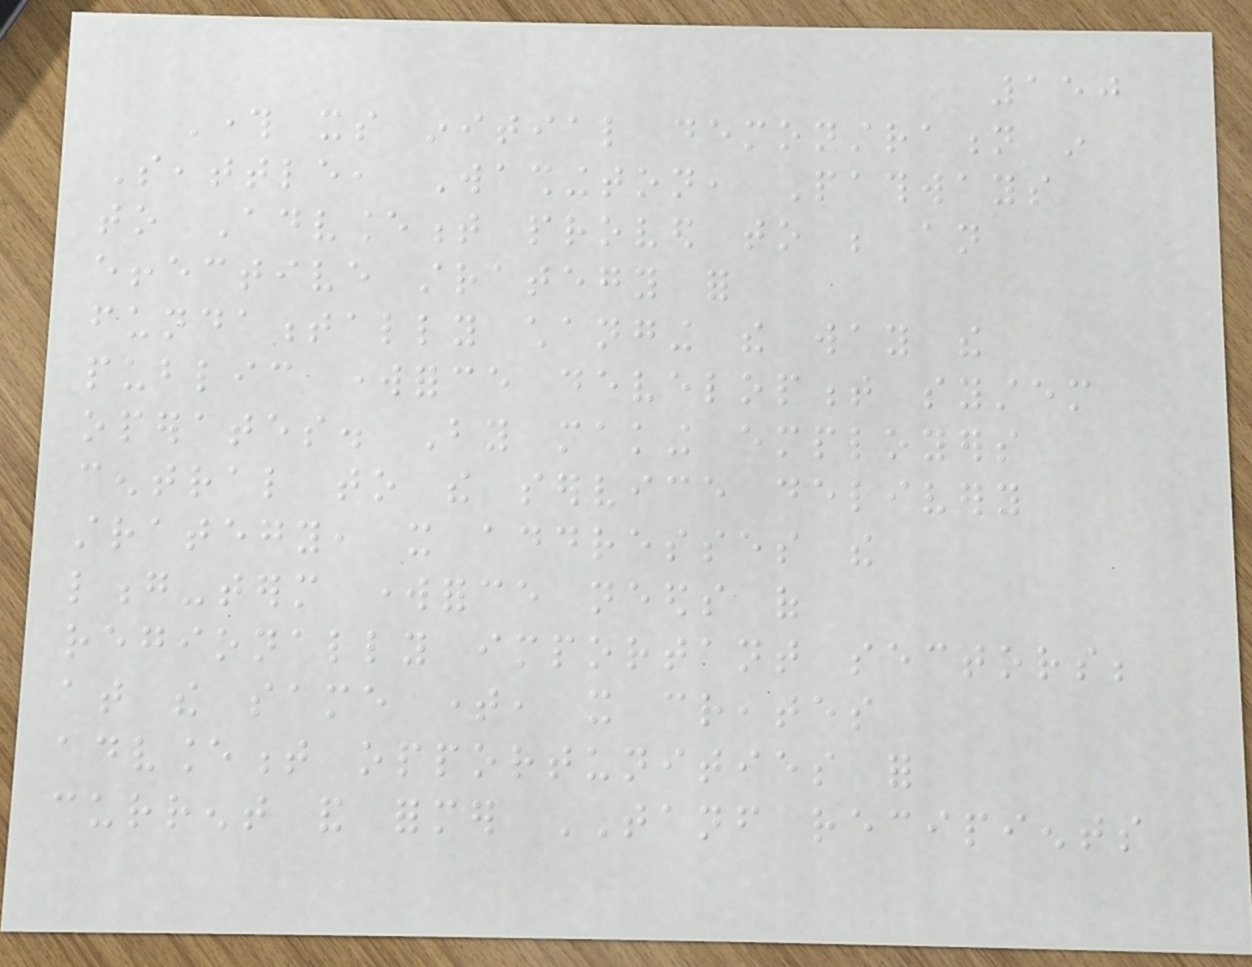150
Through its initial demonstration in
Seattle, Washington, Pathways
to Advancement proved to be an
effective strategy for
fundamentally changing the way the
public workforce development system
operates. By making employers
central to the service delivery
strategy, it addresses the
long-term workforce needs of
regionally important sectors;
at the same time, it creates
advancement opportunities for
current and former TANF recipients
